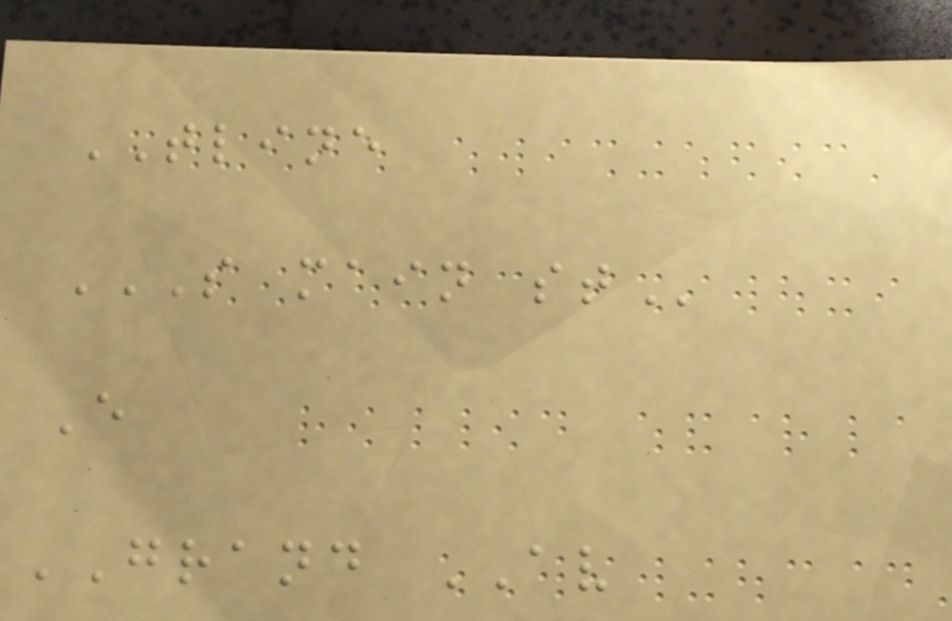TLINE
S MAIN ST
E
GRAND AV
